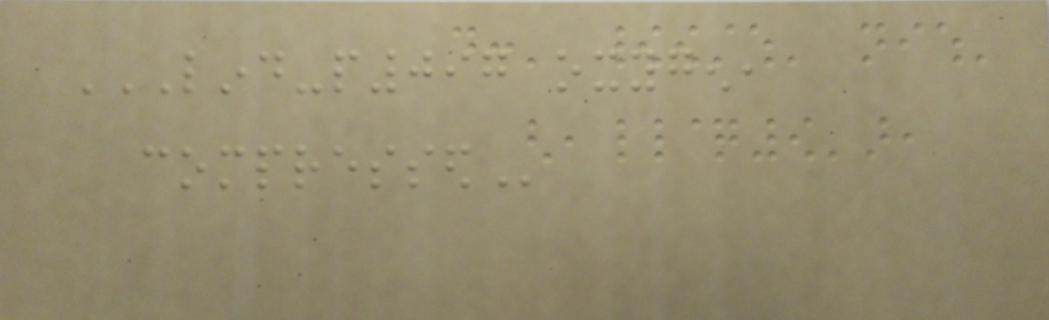LIND-P097 OXYGEN,
COMPRESSED
